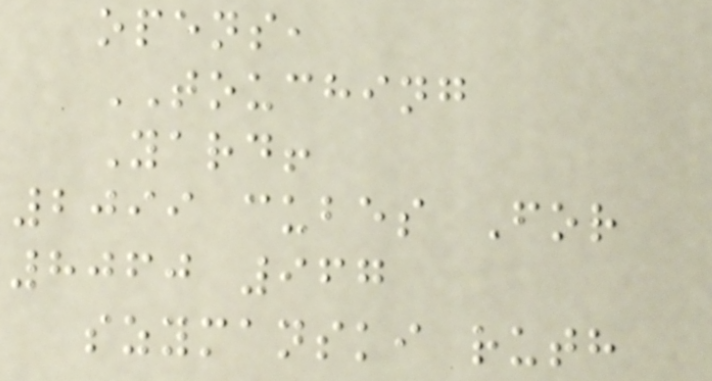opens,
TOUCHING
Yard!
2099 cubes For
8060 967
szymanski ruth
